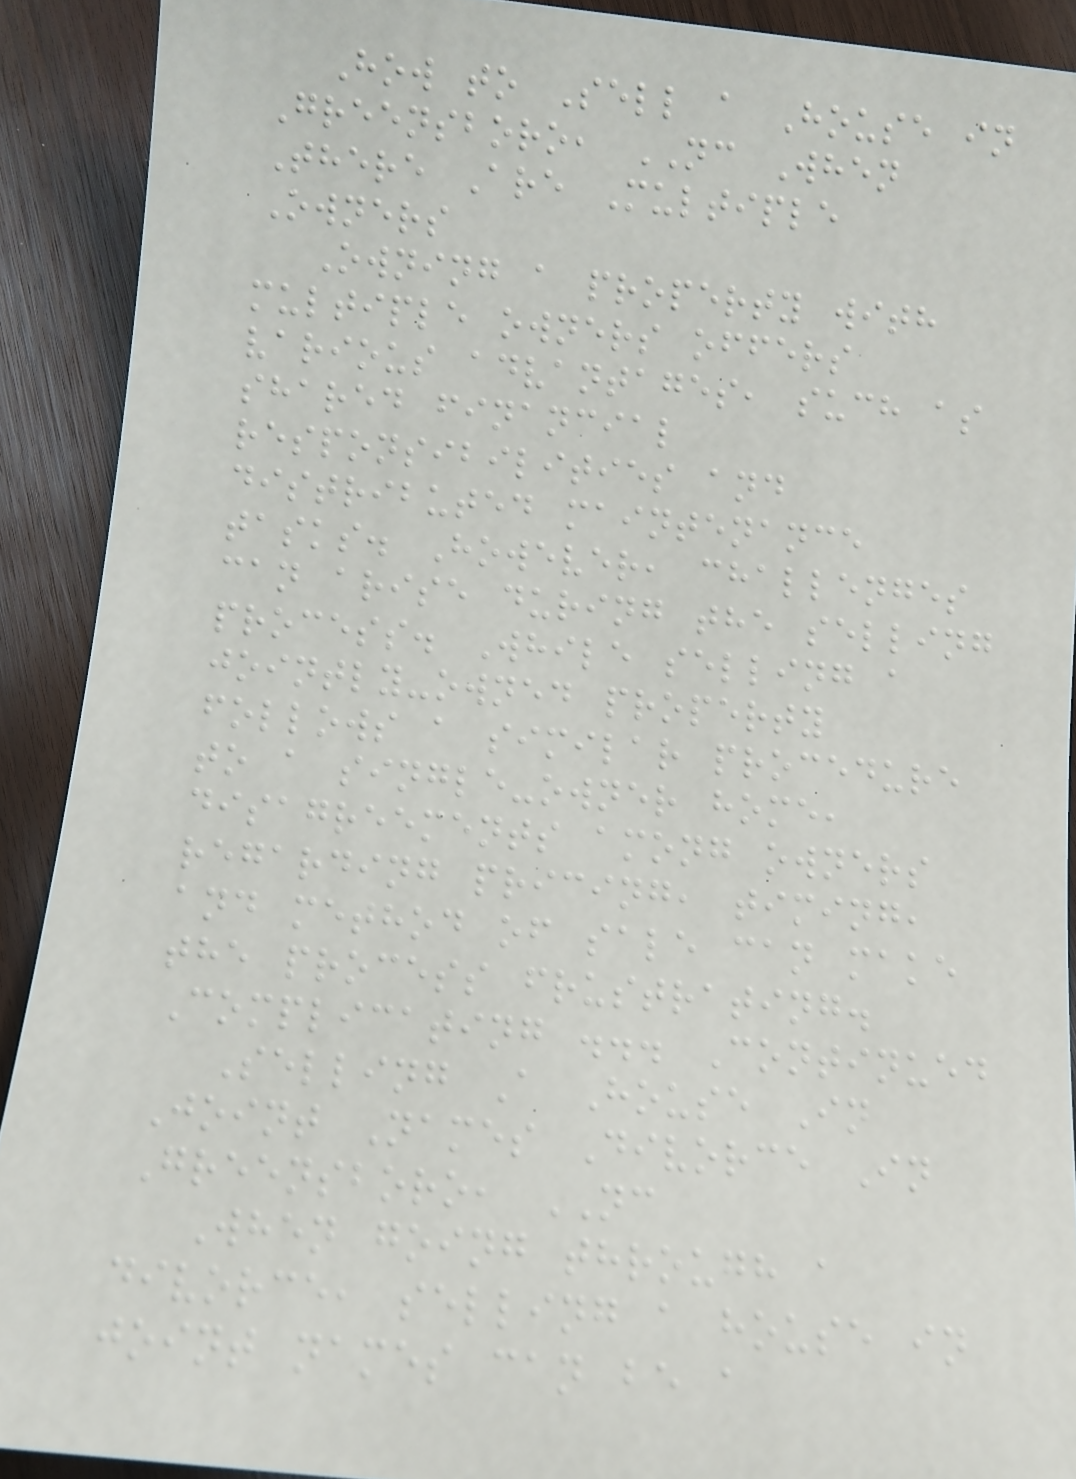How to Sell a House in
Greensboro, NC When
There Are Multiple
Owners
Owning a property with
multiple owners offers
various advantages, such as
shared financial
responsibilities and
distributed maintenance
tasks. However, challenges
can arise during the selling
process. While selling a
jointly-owned property
follows a similar procedure
to a single-owner home,
disagreements among owners
regarding pricing, timing,
and method of sale can make
the process frustrating.
Complicating ... Continued
Selling A House In
Joint Names Divorce In
Greensboro, NC
When going through a
divorce, selling a house in
joint names can be a
